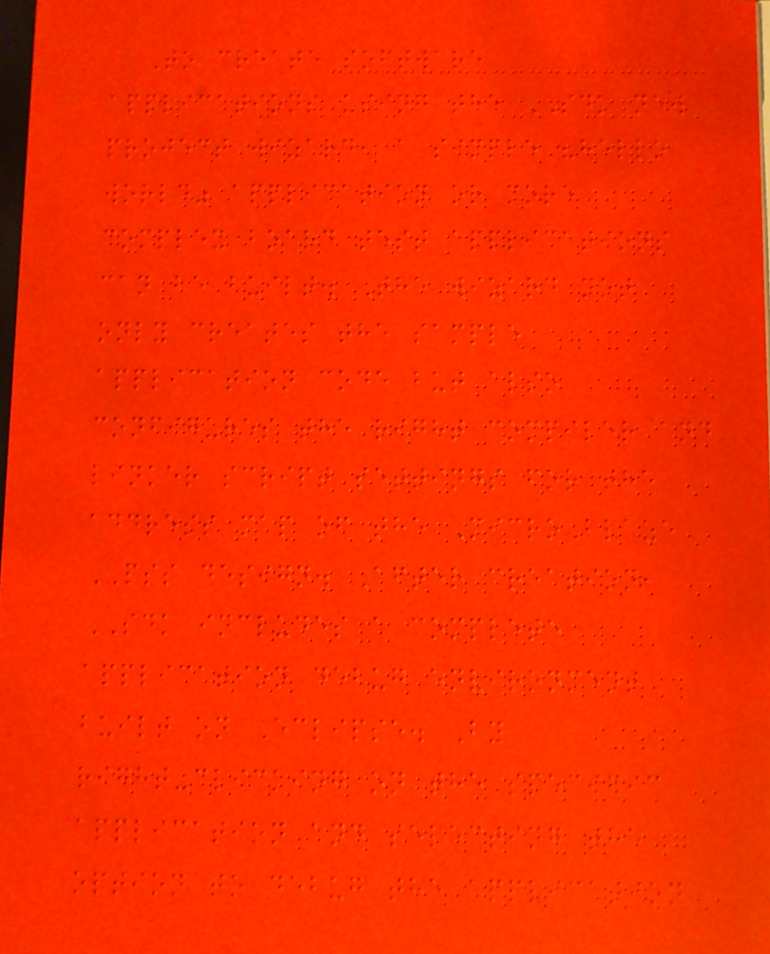To create software
applications using the SDK new
project wizard, a simple "hello
world" application or more
complex board test applications
can be built. The wizard not
only creates the sample
application code but also
configures the right compiler and
linker script settings for the
address map of the MicroBlaze
PSS design. After creation,
SDK includes a complete
application debug environment
built on Eclipse. By
right-clicking on the specific
application and selecting the
option to debug the application
